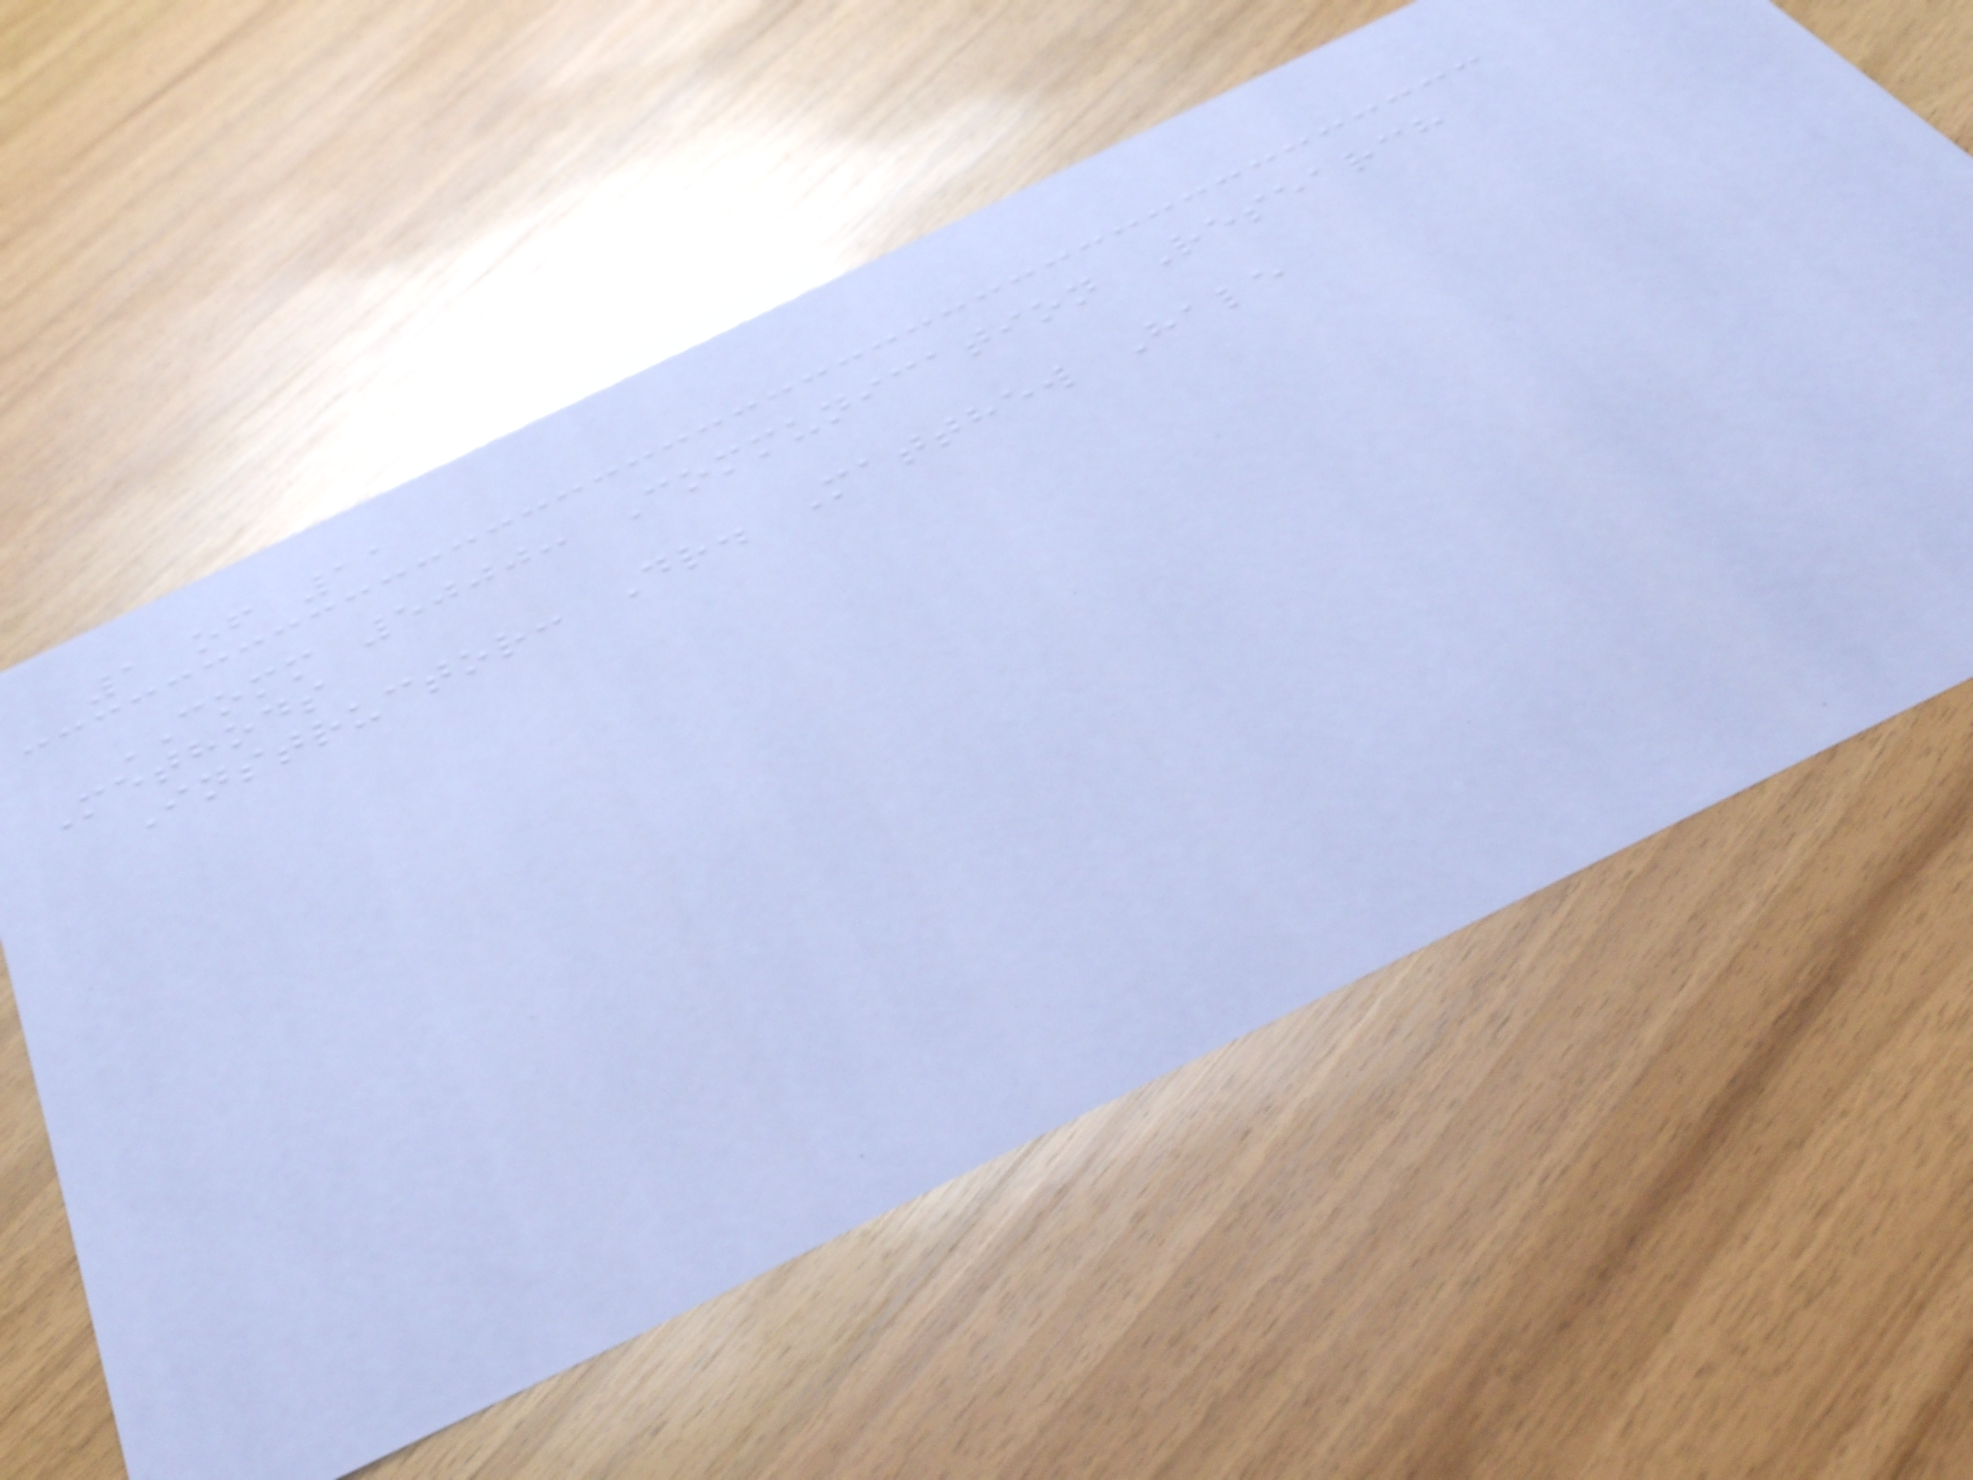1 of 11
COMM 5000: Communication Research
Methods
Instructor: Dr. Matthew Hale
